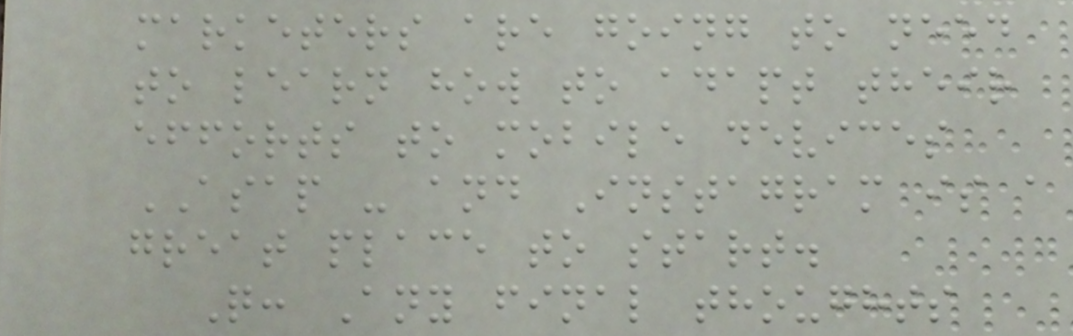marketers are going to need
to learn how to adapt their
efforts to mobile devices
ASAP - and Instagram is a
great place to start.
Q: Any final thoughts
